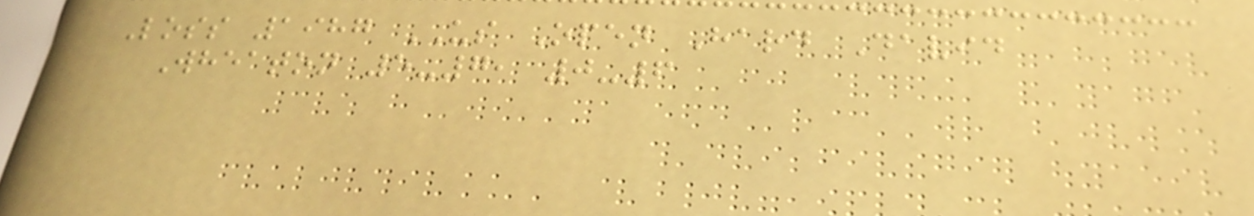Loss 1987 US Open Hard David
Wheaton 5-7, 0-6
